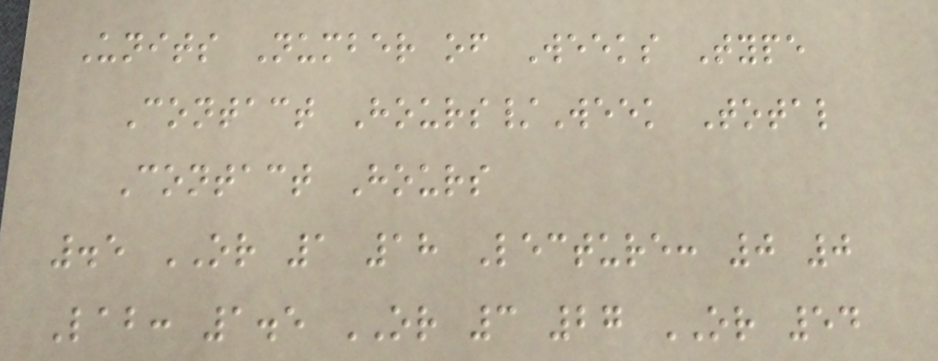Units Number of Weeks Type
Contact Hours/Week Total
Contact Hours
.5 OR 1 18 Lecture: 0 0
Lab: 1.5 OR 3 27 OR 54
